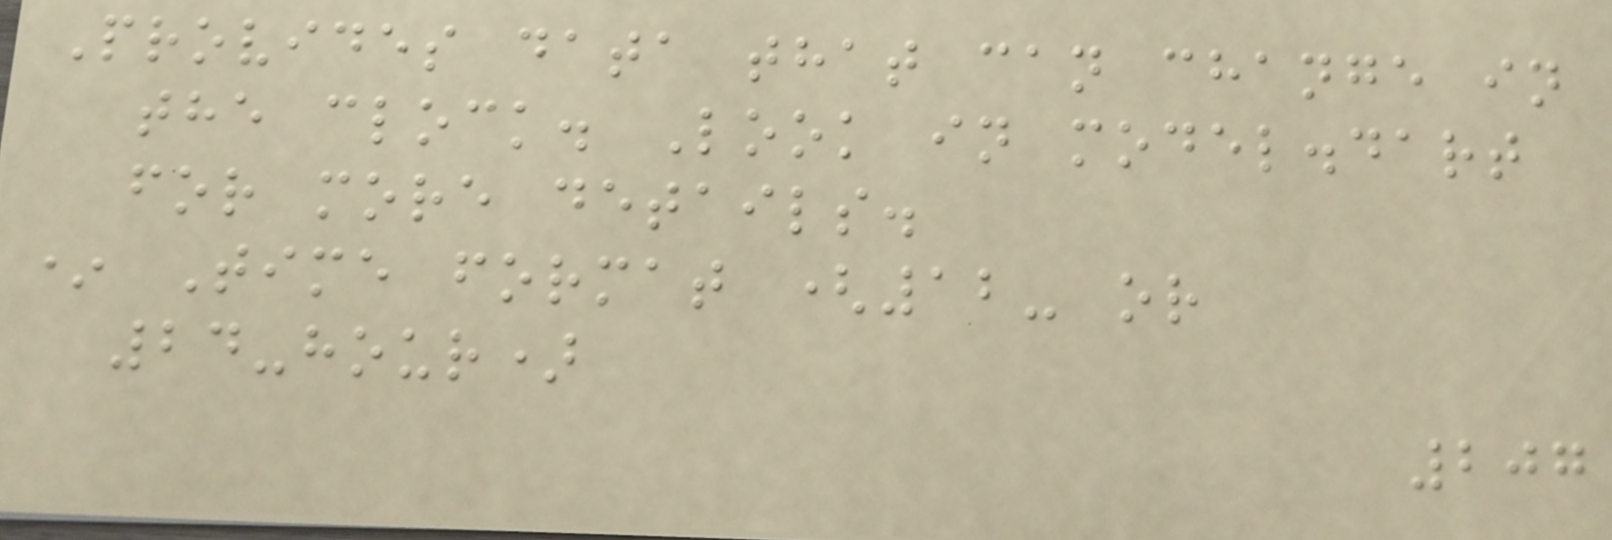Provides data that can change in
the clock. Look in model.dart
for more details.
* Time format (12- or
24-hour)
207
